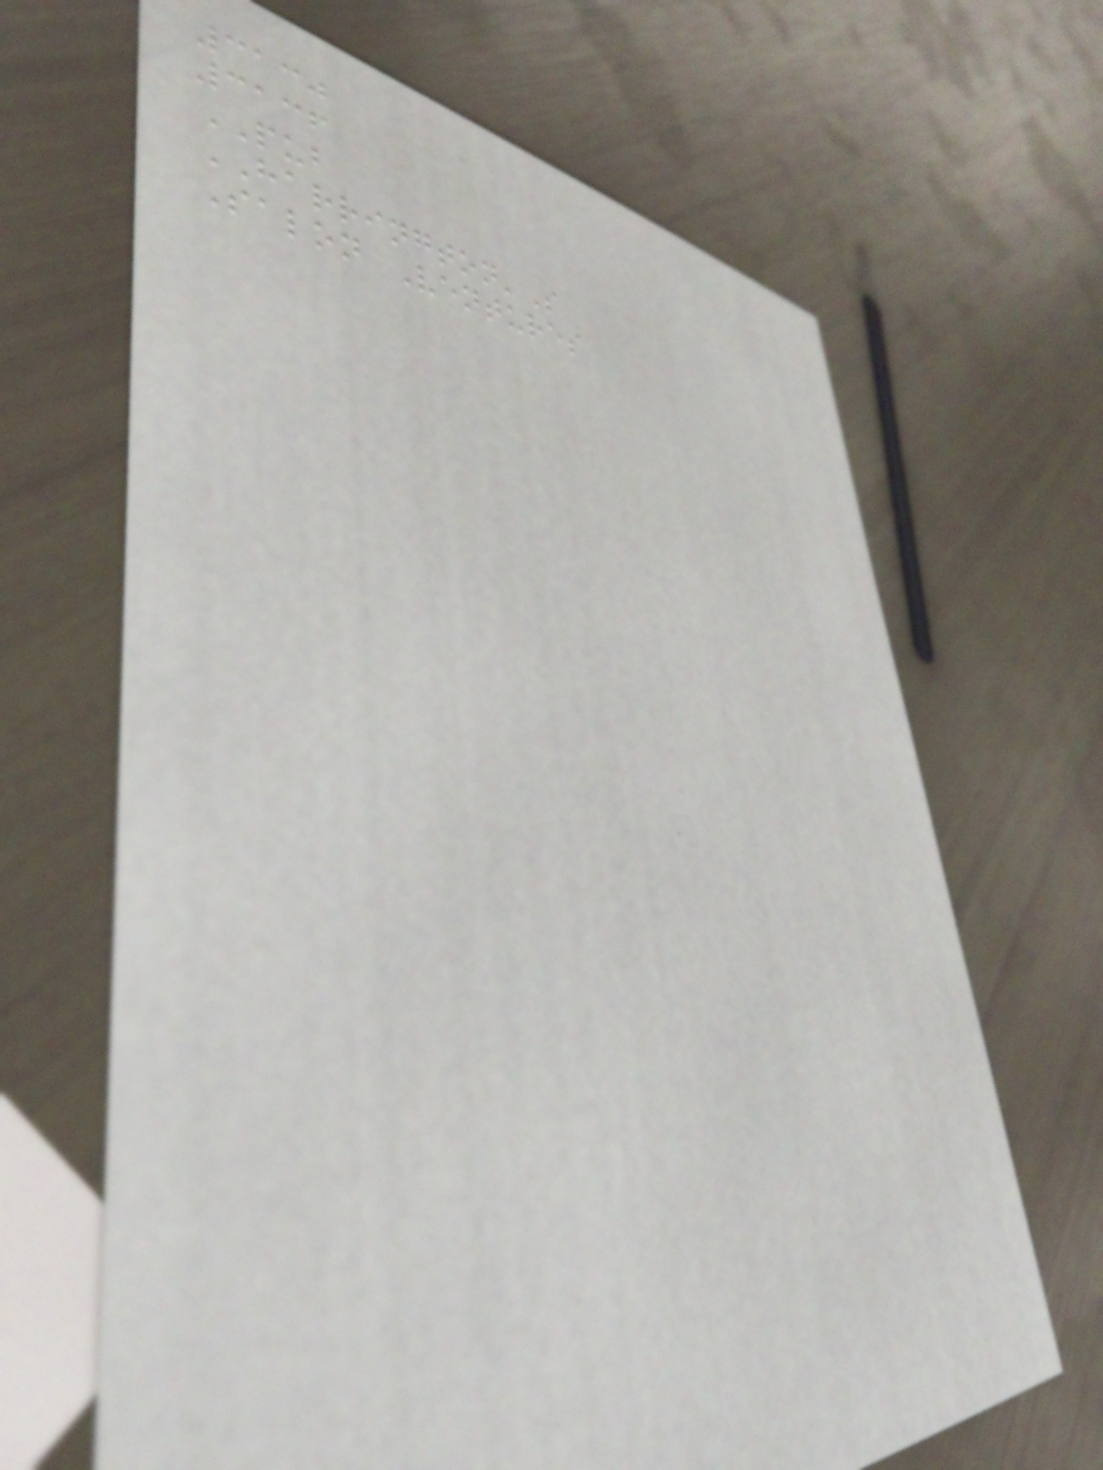3130
3136
PUB
HARRINGTON'S
Salon Ventures
